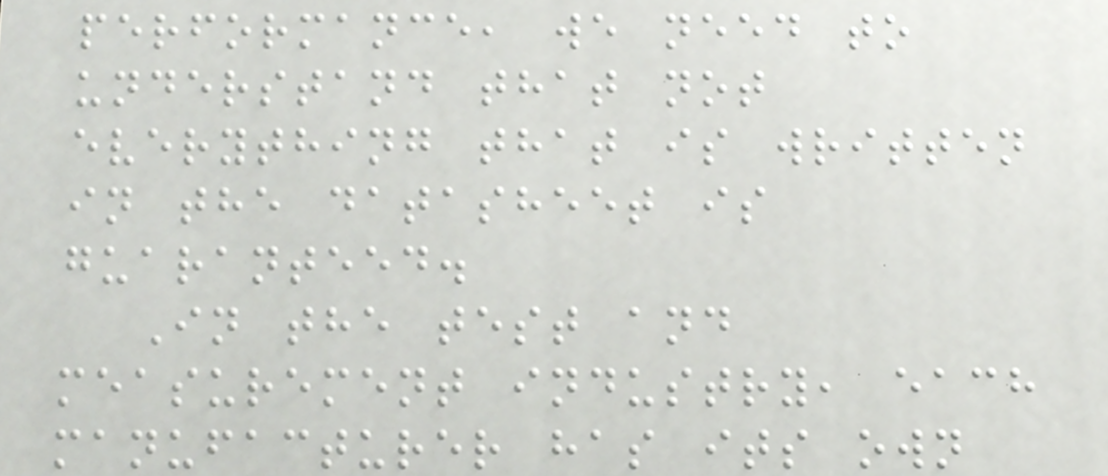performance, we need to
understand that not
everything that is written
in the datasheet is
guaranteed.
In the test and
measurement industry, each
manufacturer has its own
